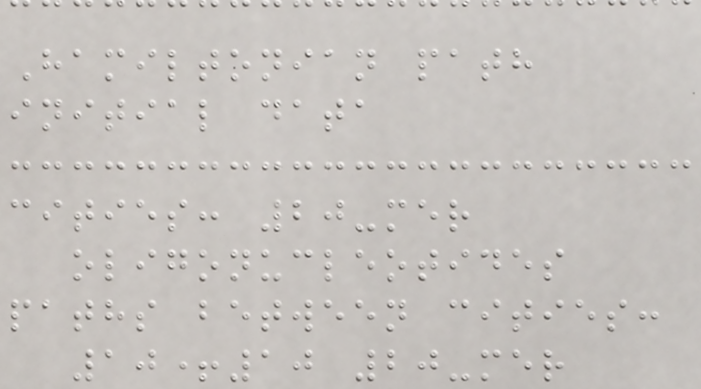Hamiltonian path
initial data
cities: 20-mer
oligonucleotides
paths between cities:
10+10 20-mer
